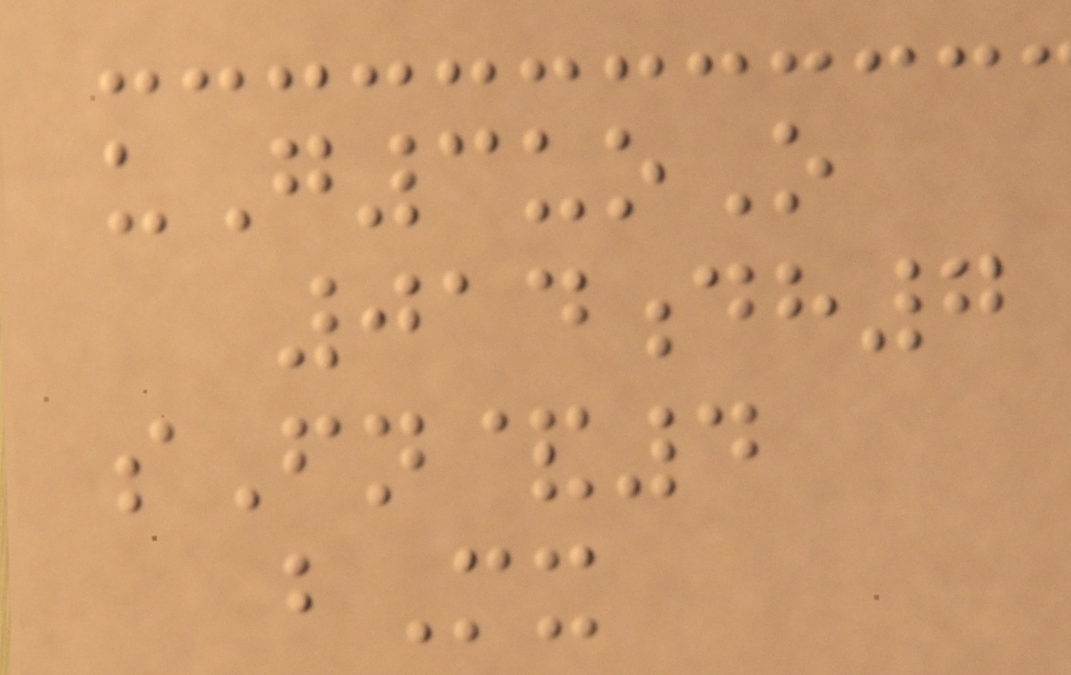uG3uoO
014dh7
sFn&4
bMx
